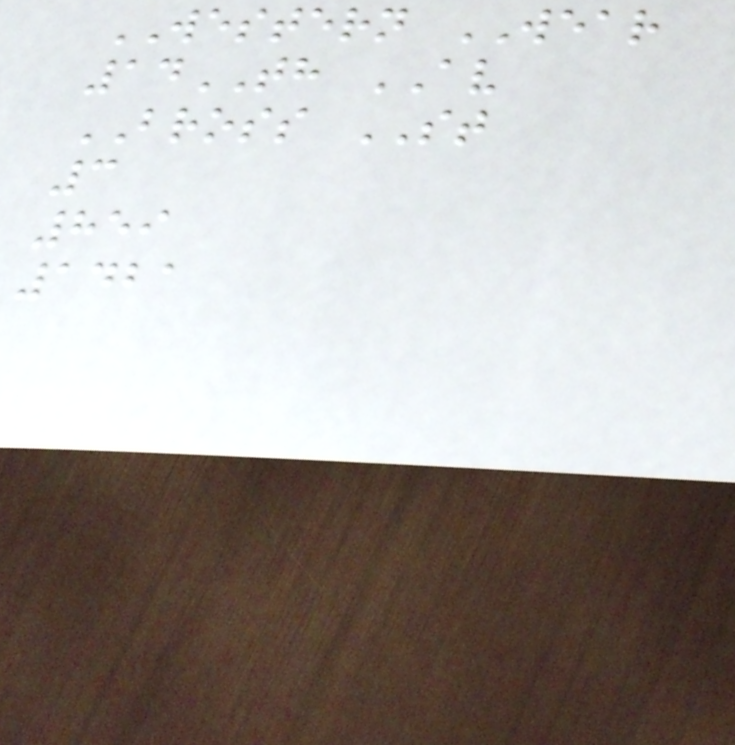WESTERN WEAR
14TH AV
BROSS ST
3
859
1421
